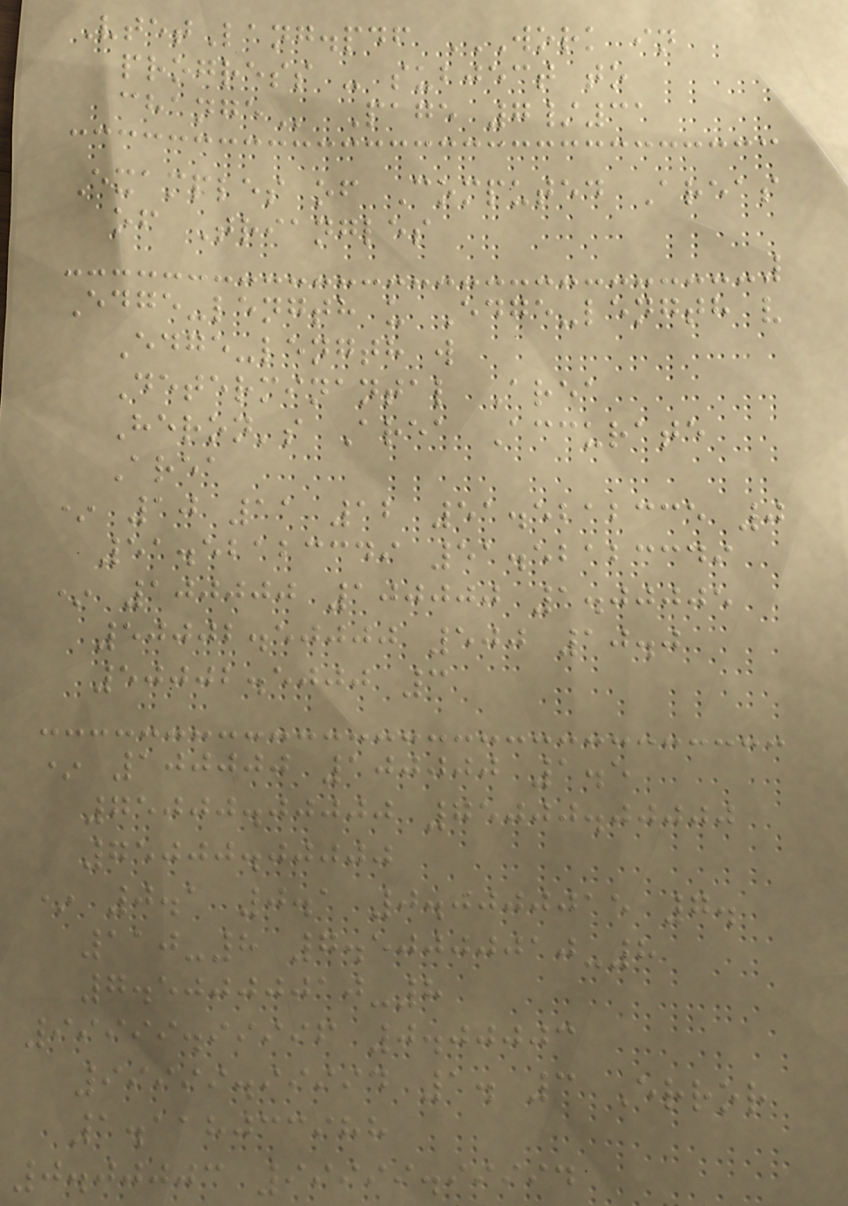VtetLang.pdf WORK IN
PROGRESS - SUBJECT TO
CHANGE Page 7/31
Examples of Computed Areas
of Triangles
Edge-length u Edge-length v
Edge-length w
Determinantal Area
Heron's Area Accurate
Area
* 10 11 12 51.5212335 0
51.52123349 51.52123349
* 100000 100000 1.00005
50002.50000 500 10.0
50002.5000 3
* 100000 100000 1.5
75000.00000 75000.00000
75000.00000
* 0.1 0.1 0.0000015 7.
110-8 7.50000010-8
7.50000010-8
99999.99996 0.00003
99999.99994 1. 3 Error
1.118033988
0.00003 99999.99994
